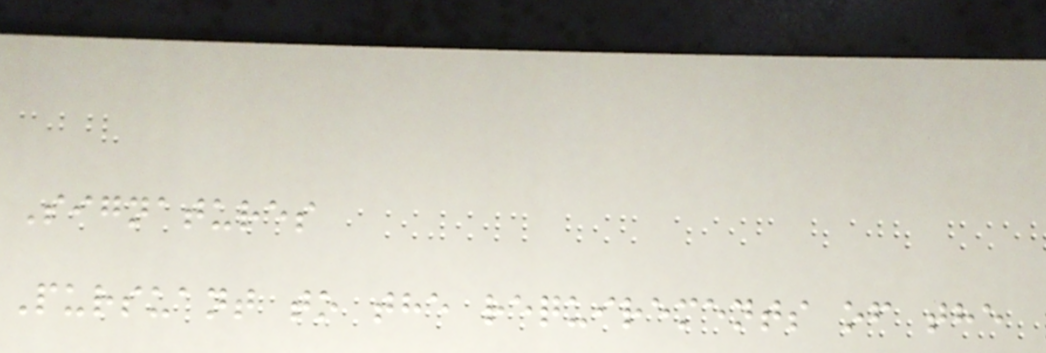Signatures
Pursuant to the requirements of the
